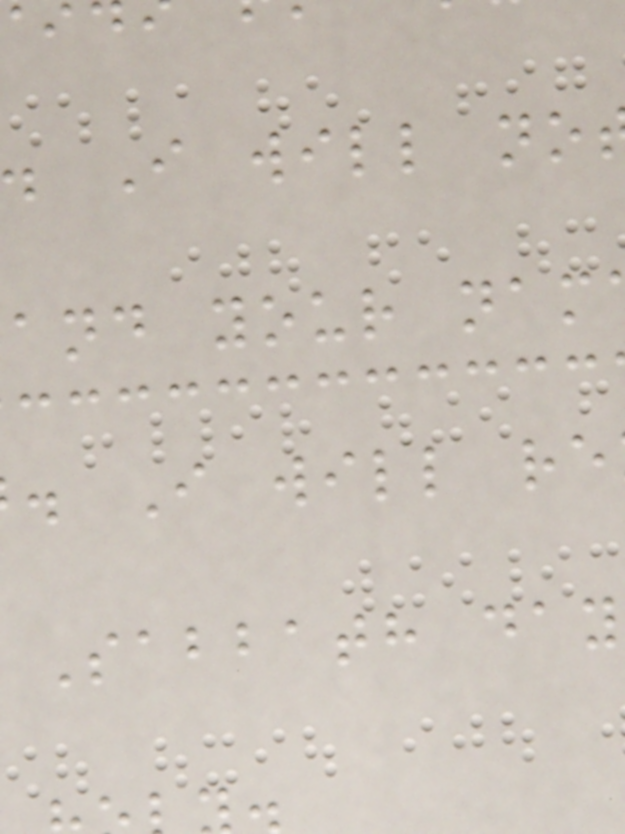I will no
and your nam
. I will re
Sabbath day
